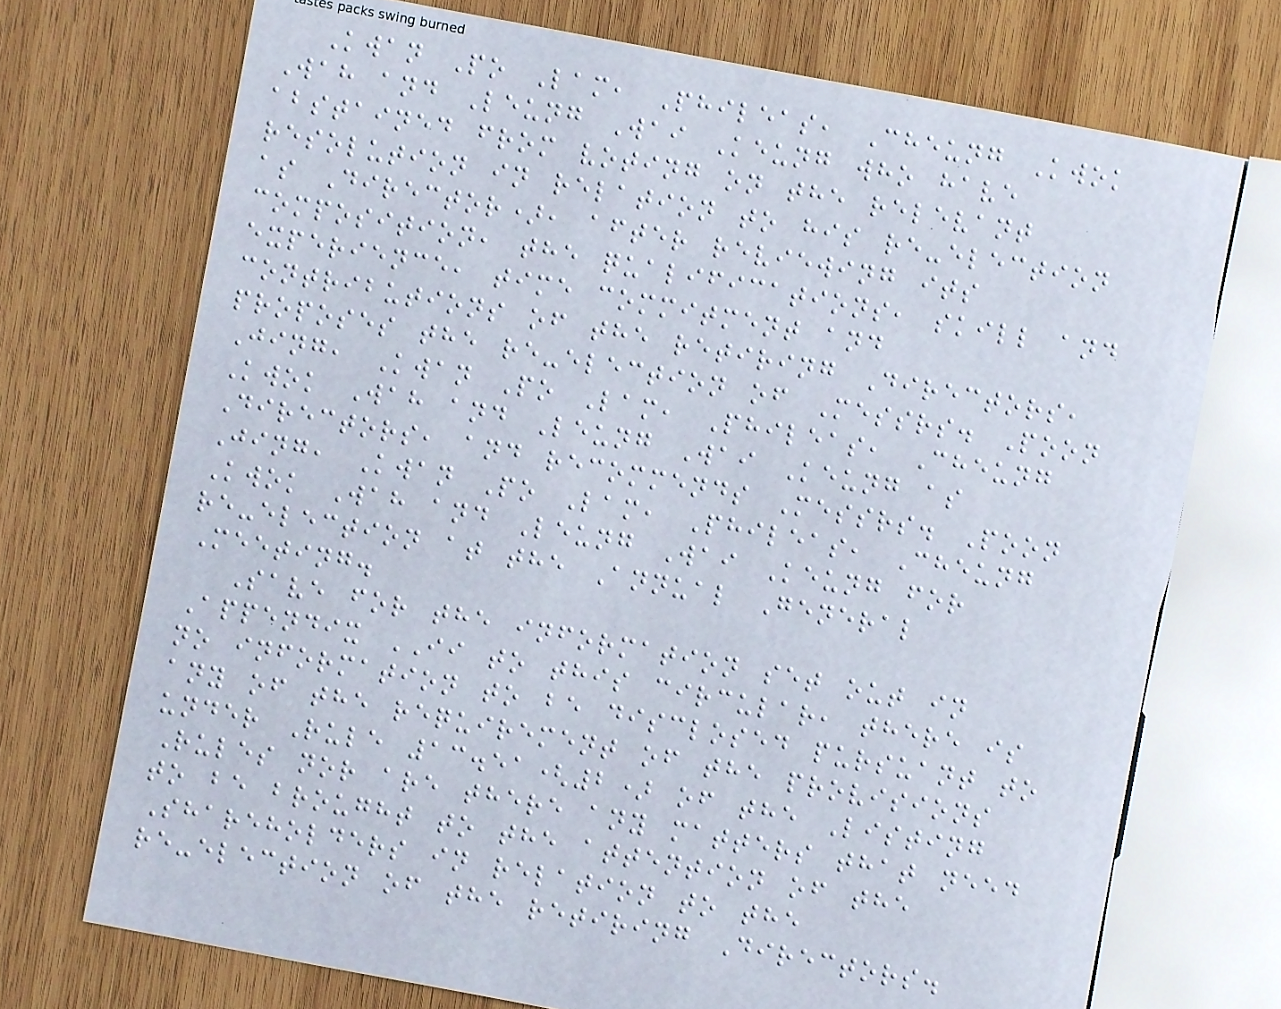Kwan Po Lam, Phileas, Cheung Kwok
Wah and Leung Wai Keung who have
abstained from voting on the relevant
resolution in relation to his re-election
as Director), after reviewing its
composition, the qualifications, skill and
experience, time commitment and
contributions of the retiring Directors,
proposes the re-election of Messrs. Poon
Jing, Kwan Po Lam, Phileas, Cheung
Kwok Wah and Leung Wai Keung as
Directors, and recommends Messrs. Poon
Jing, Kwan Po Lam, Phileas, Cheung
Kwok Wah and Leung Wai Keung for
re-election at the Annual General
Meeting.
Save for the information set out in
Appendix II to this circular, there is
no information to be disclosed pursuant to
any of the requirement of the provisions
under Rule 13.51(2) of the Listing
Rules nor are there any matters that need
to be brought to the attention of the
Shareholders in relation to the
re-election of the retiring Directors.
